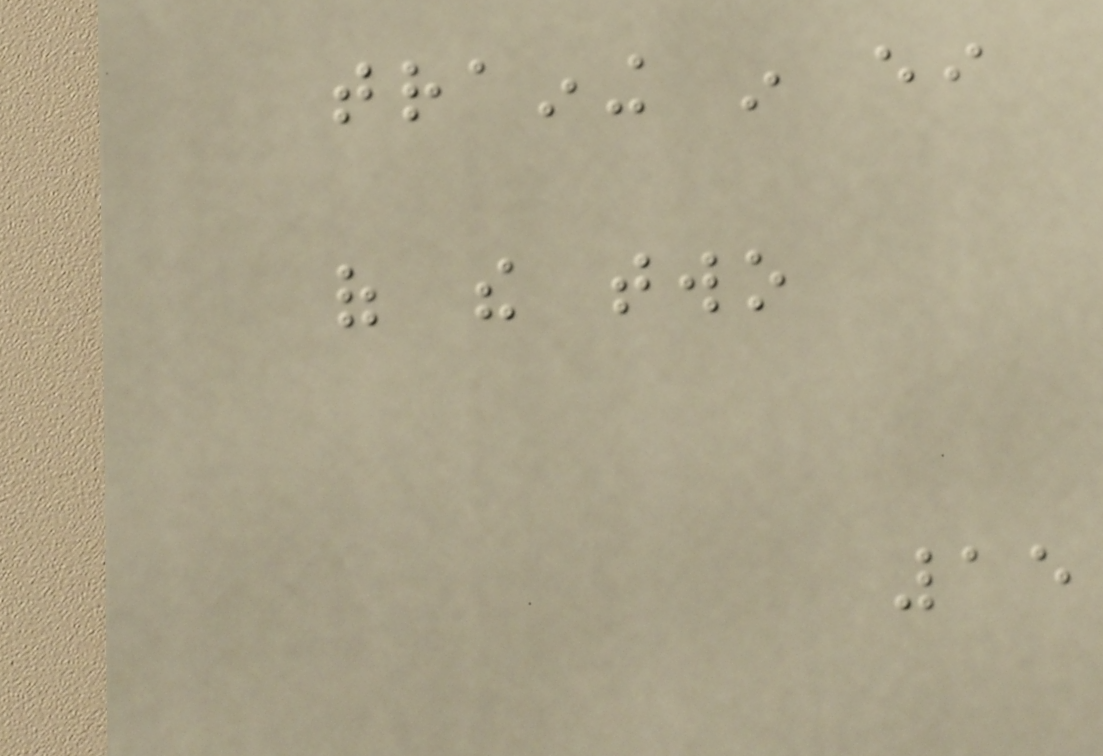training in either
of the two
15
